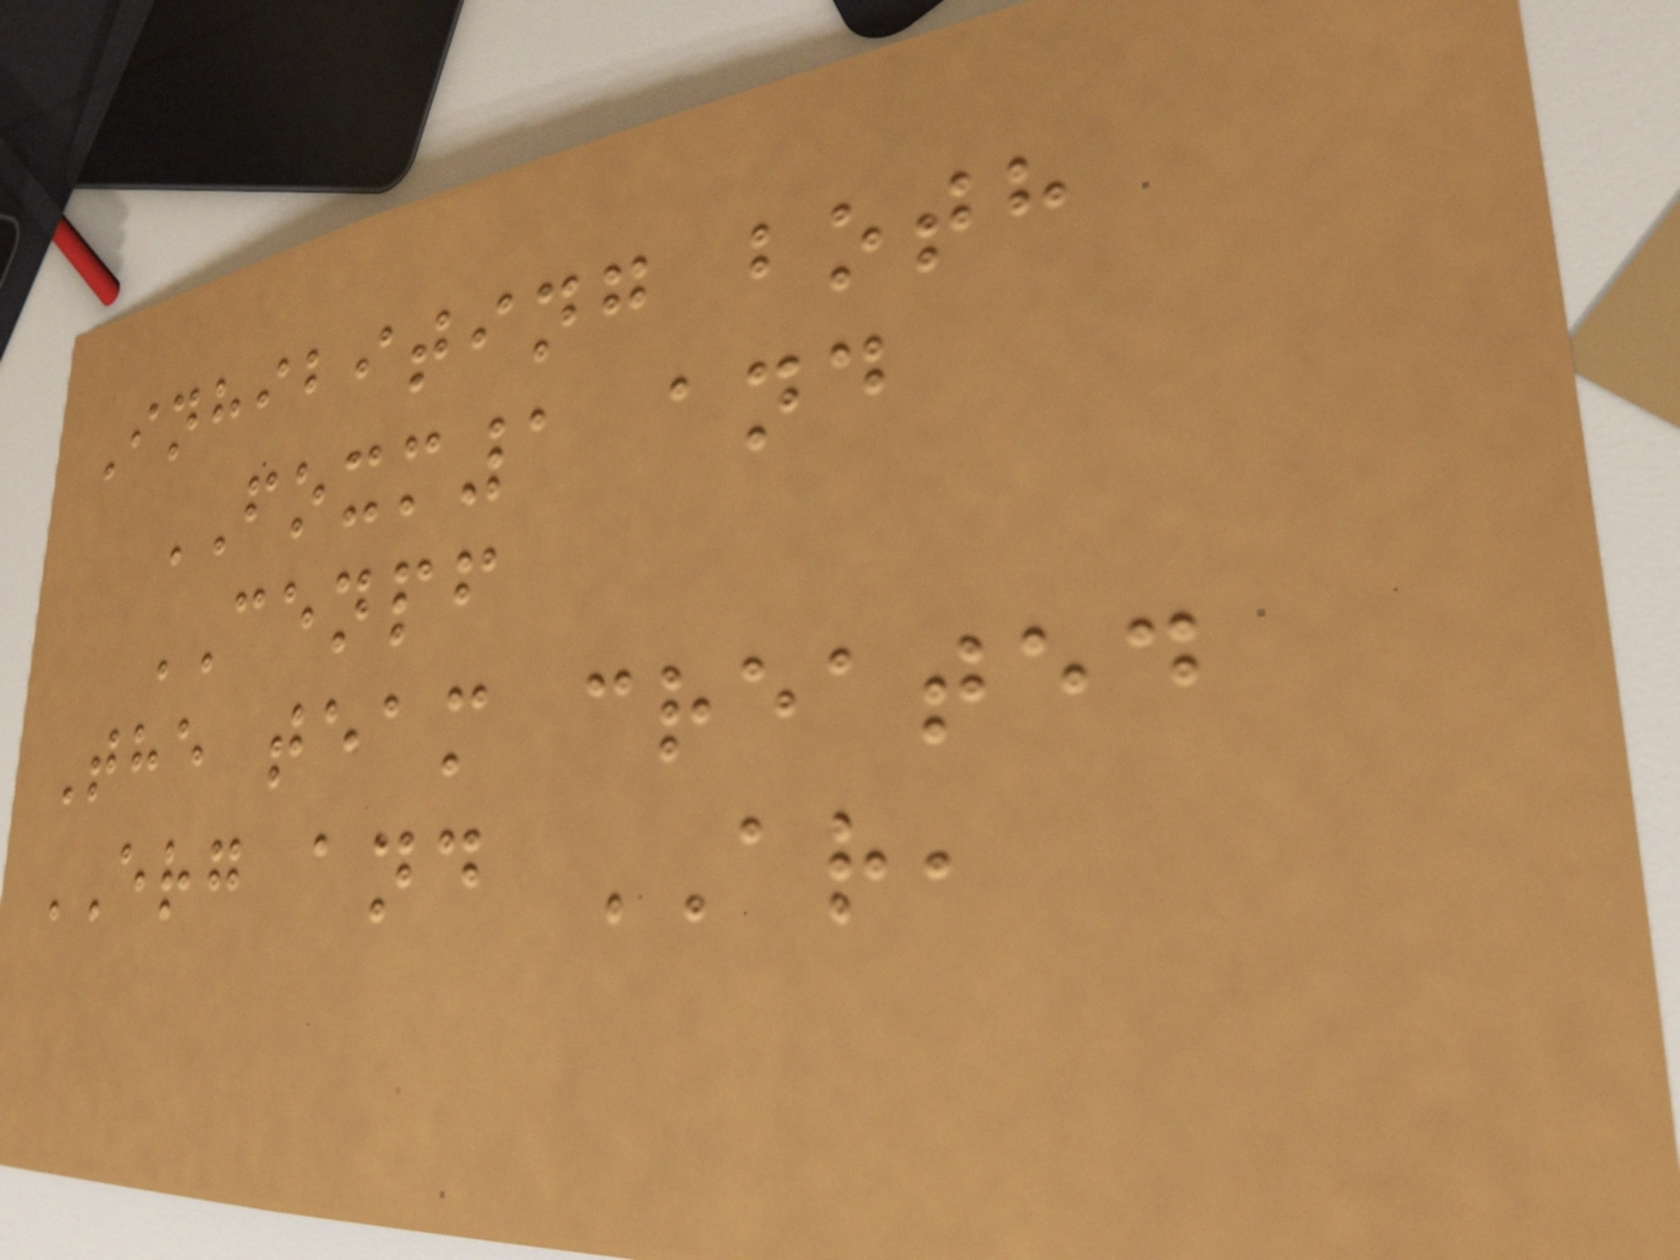Inhibiting both
FOXM1 and
CENPF
The team created
ERG and AR,
